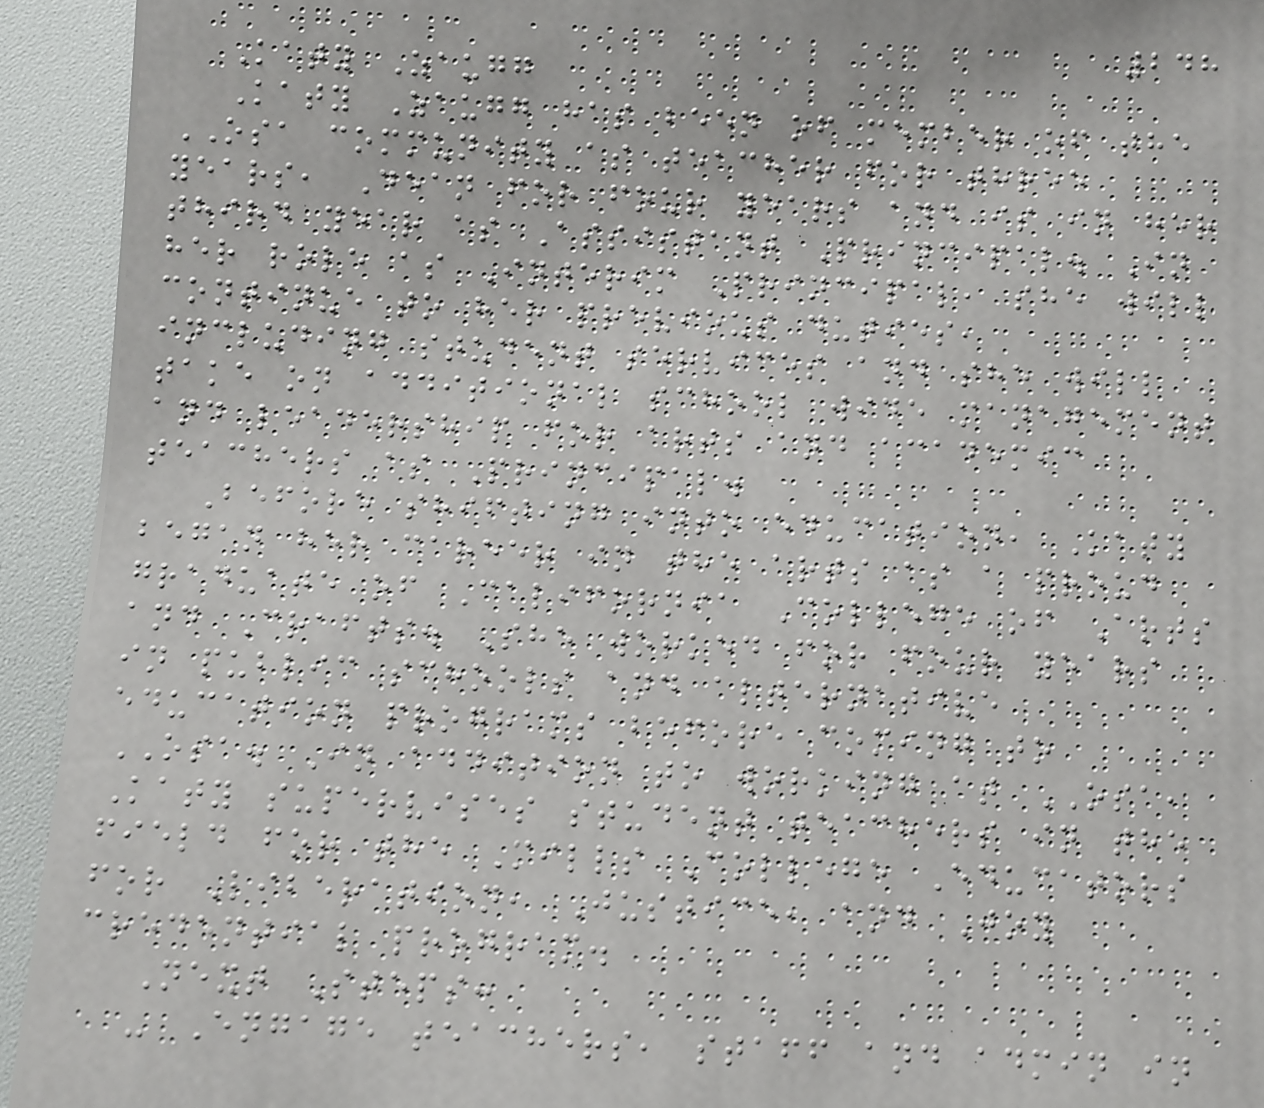248
Katy Zaugg
Katy Zaugg has been of member of the
OSA community as teacher for three
years, Dean for four years and is in her
third year as Assistant Principal. In
her role as Interim Principal, she will
continue to her previous duties,
including student services and she will
take on additional school wide management
and leadership for arts and academic
teachers as Principal.
Before shifting into education, Katy
began her career in the arts as a proud
graduate of California College of Arts
and Crafts. She worked for four years
in public schools and alternative
education programs before coming to
OSA. In addition to working at OSA,
Katy supervises student teachers in the
field for the Mills College Educators
for Liberation, Justice, and Joy
credential program.
Next Steps:
- Engage teachers, staff and admin in
